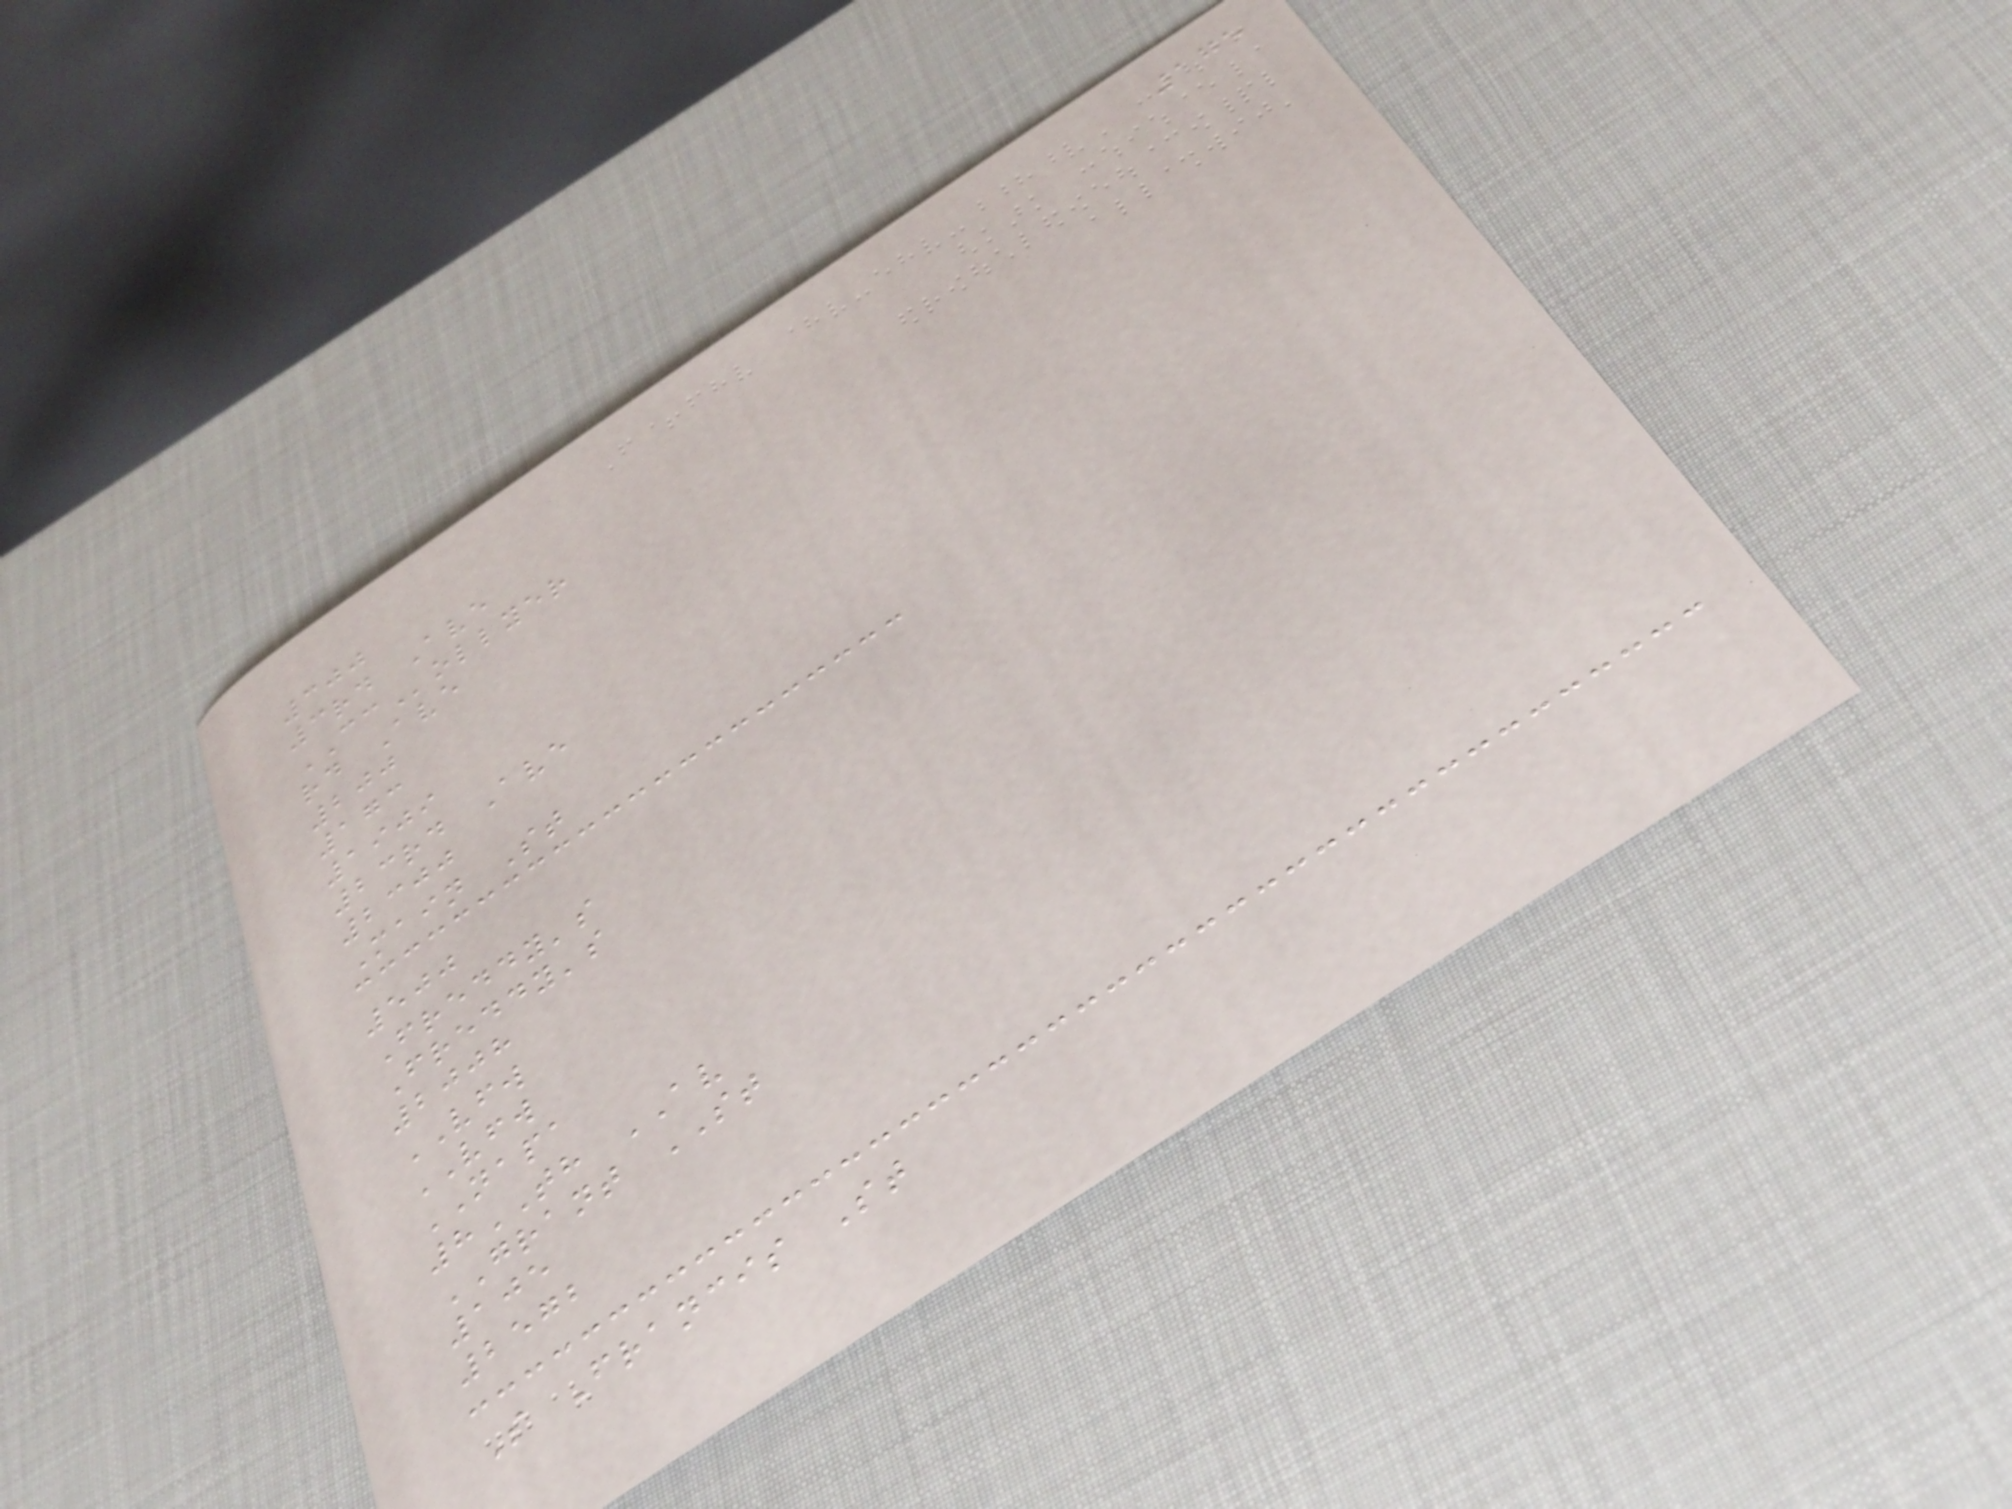175
300
3rd Ave
CCollyer
rd Ave
200
173
1909
23rd Ave
2300
Main St
500
Freddy's
Freddy's
2008
VFW
VFW
NAPA
8TH AV
GRANT ST
105
2572
S Francis St
